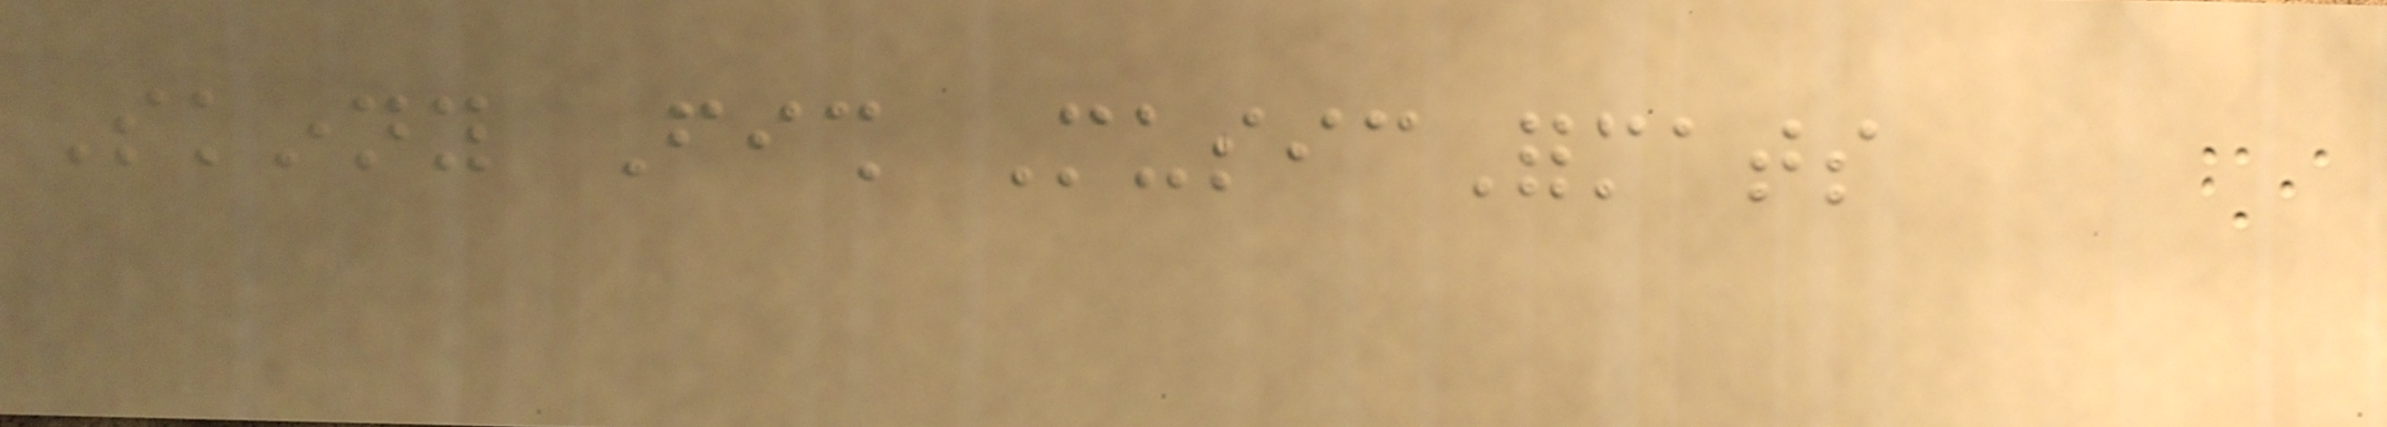Skinny Fish MusicFormats
